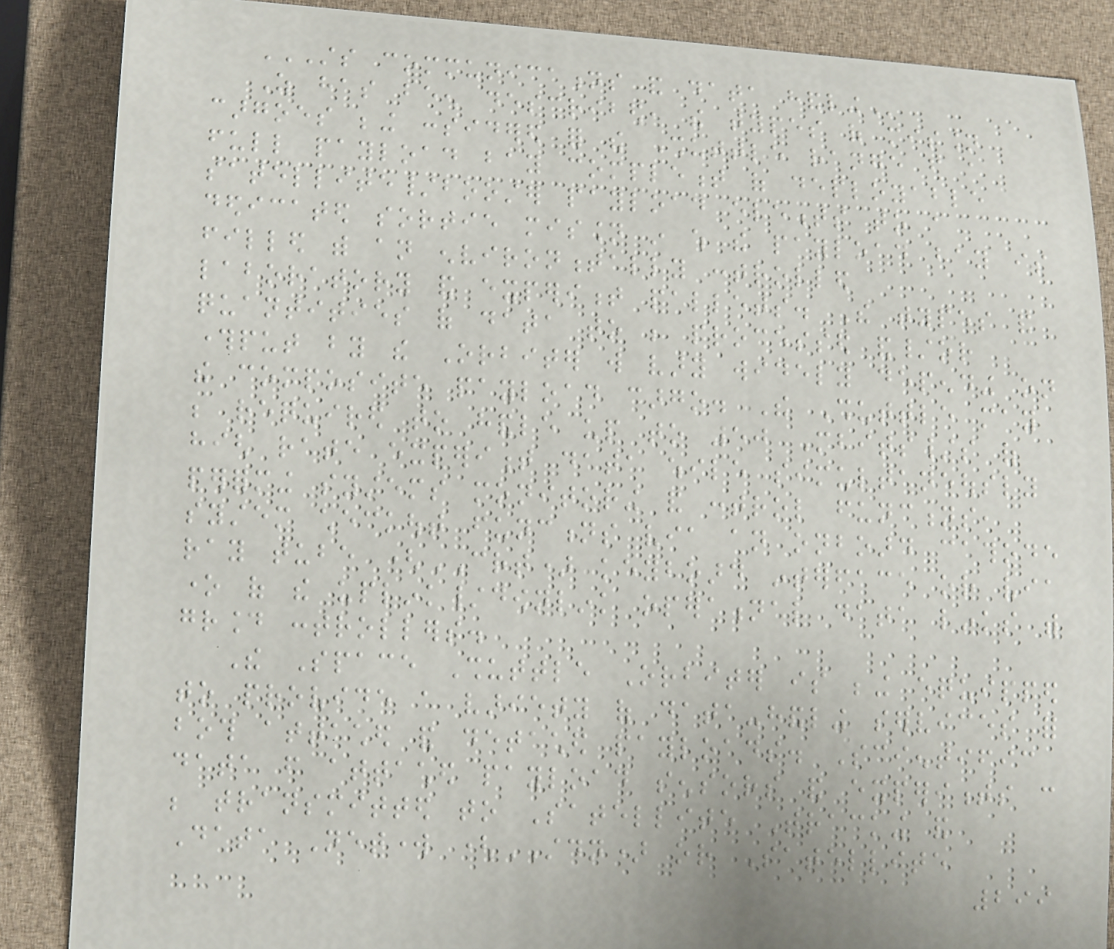STS COMMUNICATIONS AND DATA HANDLING
As has been described, the types of mission
cargoes being considered for the Shuttle range from a
full payload bay complement of deployable
satellite/booster payload elements to a
dedicated sortie mission in which the payload bay is
filled with an environmentally controlled
laboratory and experiment pallets. The types and
quantities of data to be processed and/or
throughput by the Orbiter will vary widely depending on
the composite payload cargo. The Shuttle may
be required to handle up to 50 Mbits/s of
high rate experiment data while simultaneously
performing systems monitoring and control functions,
system checkout functions via an onboard cathode
ray tube (CRT) keyboard interface or via
one of the uplink/downlink operational data links with
ground controllers.
The Space Shuttle Orbiter is being equipped
to provide a variety of data-handling services for
both attached and detached payloads. Scientific
data from attached payload sensors and experiments can
be transmitted to Satellite Tracking and
Data Network (STDN) or Satellite
299
